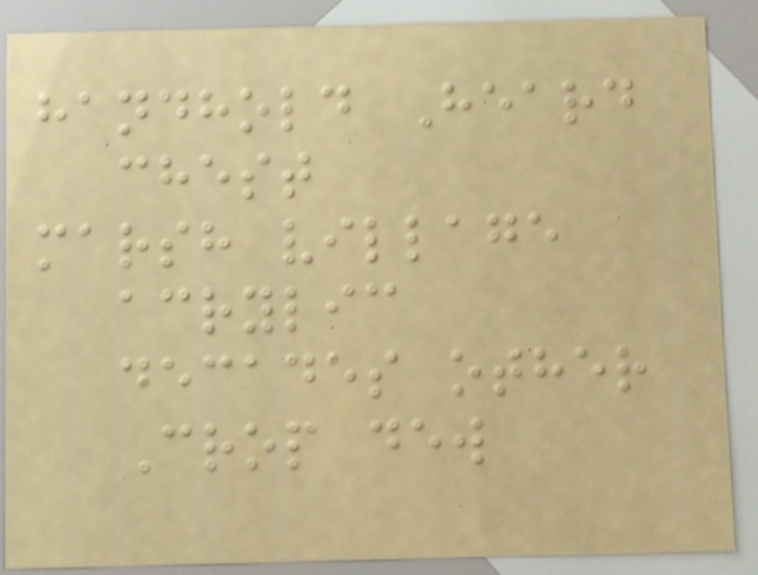handhold Heard
chest
marsh village
acrylic
decades other
Crop dew
